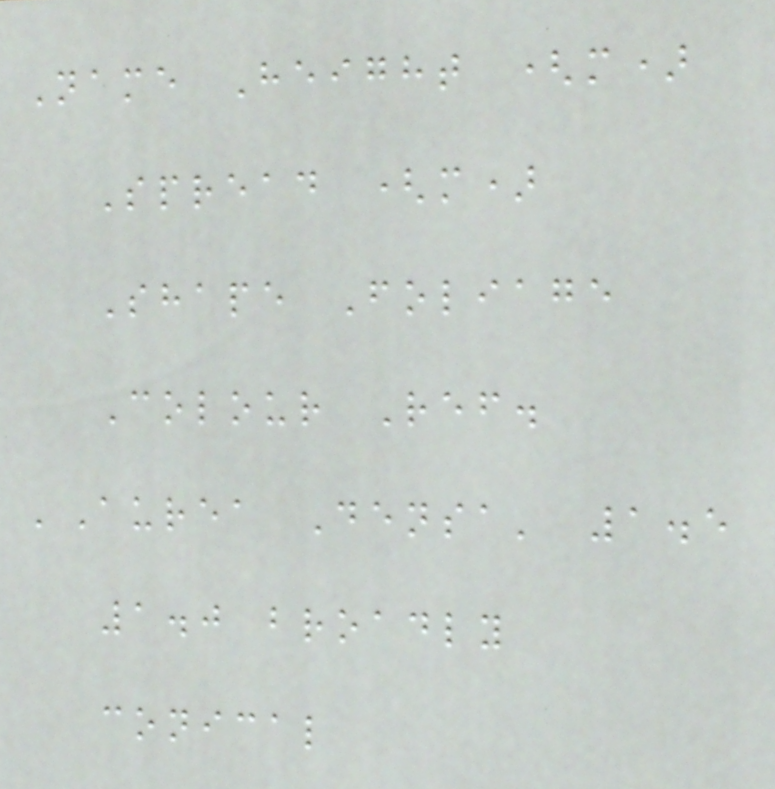Name Height (m)
Spread (m)
Shape Foliage
Colour Ref.
'Aurea Densa' 1.5
1.0 broadly
conical
